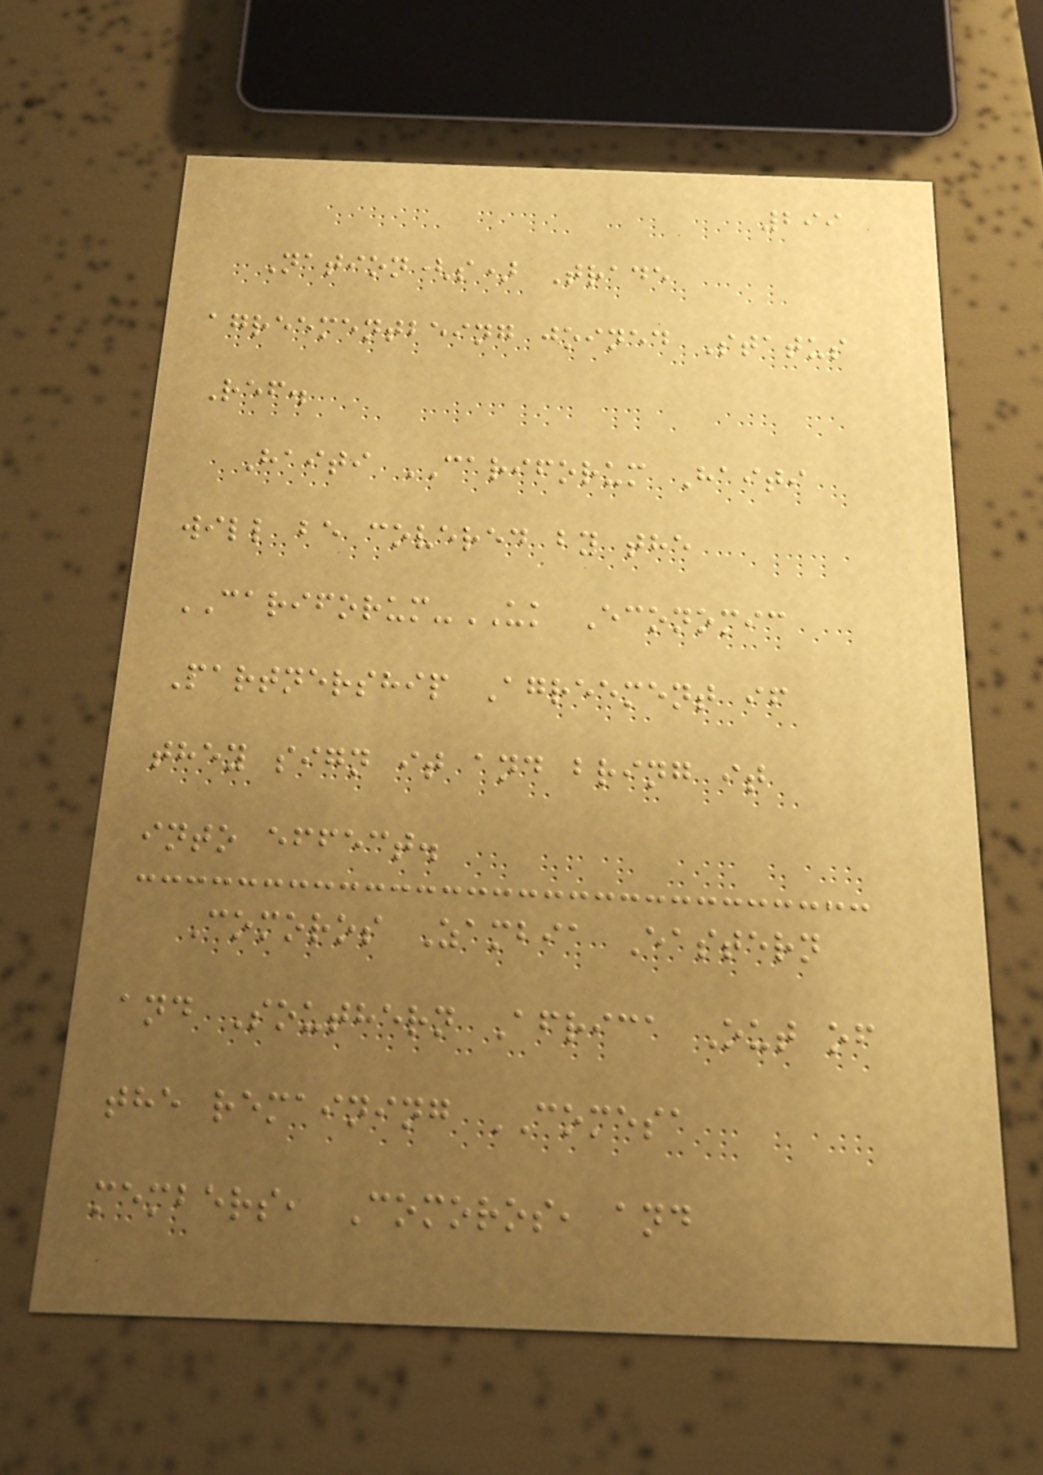299
Nation(s) Trade
agreementbeing joined Status
Ref.
Haiti CARIFORUM Haiti
will be covered by the
CARIFORUM-UK Economic
Partnership Agreement if
they sign it and bring it
into effect.
Comoros Zambia Eastern
and Southern Africa Out of
the remaining COMESA
members, Comoros, and
